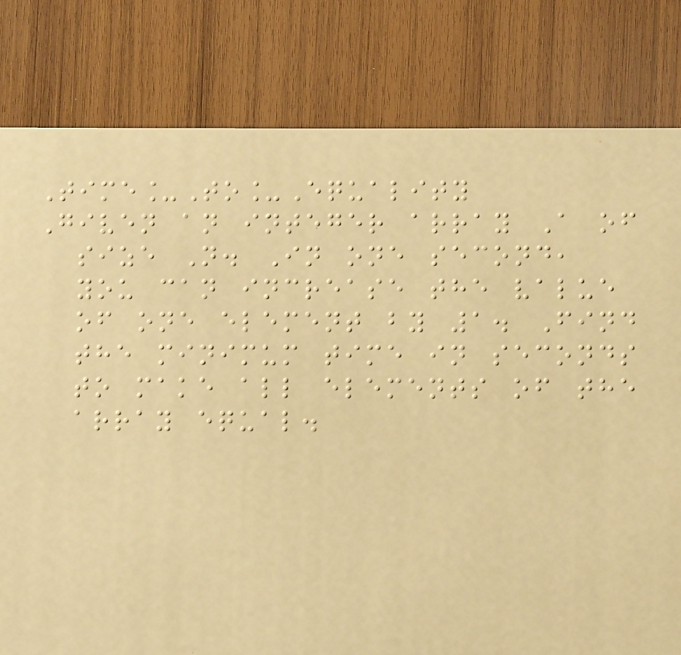Time_To_Equality
Given an integer array A of
size N. In one second,
you can increase the value
of one element by 1. Find
the minimum time in seconds
to make all elements of the
array equal.
